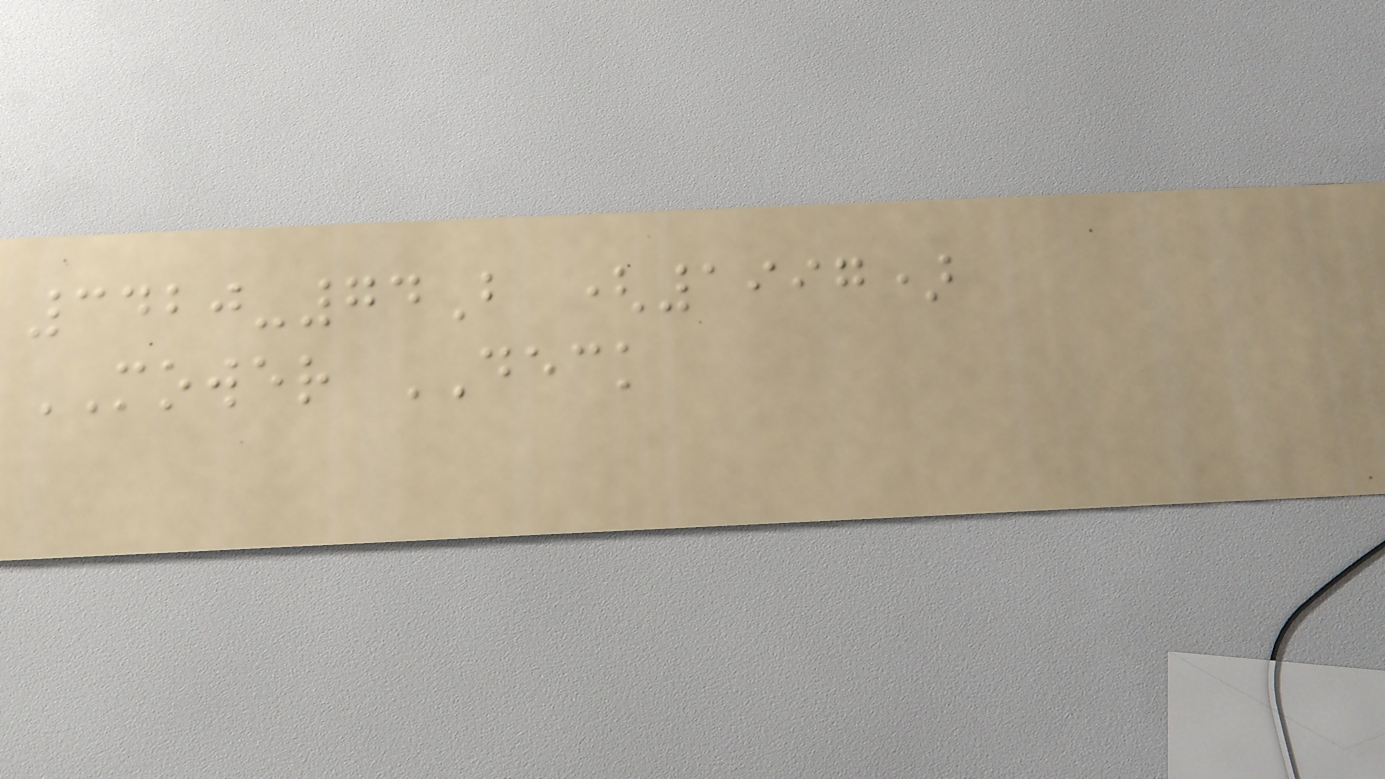3420-74B (1997)
MOWER DECK
